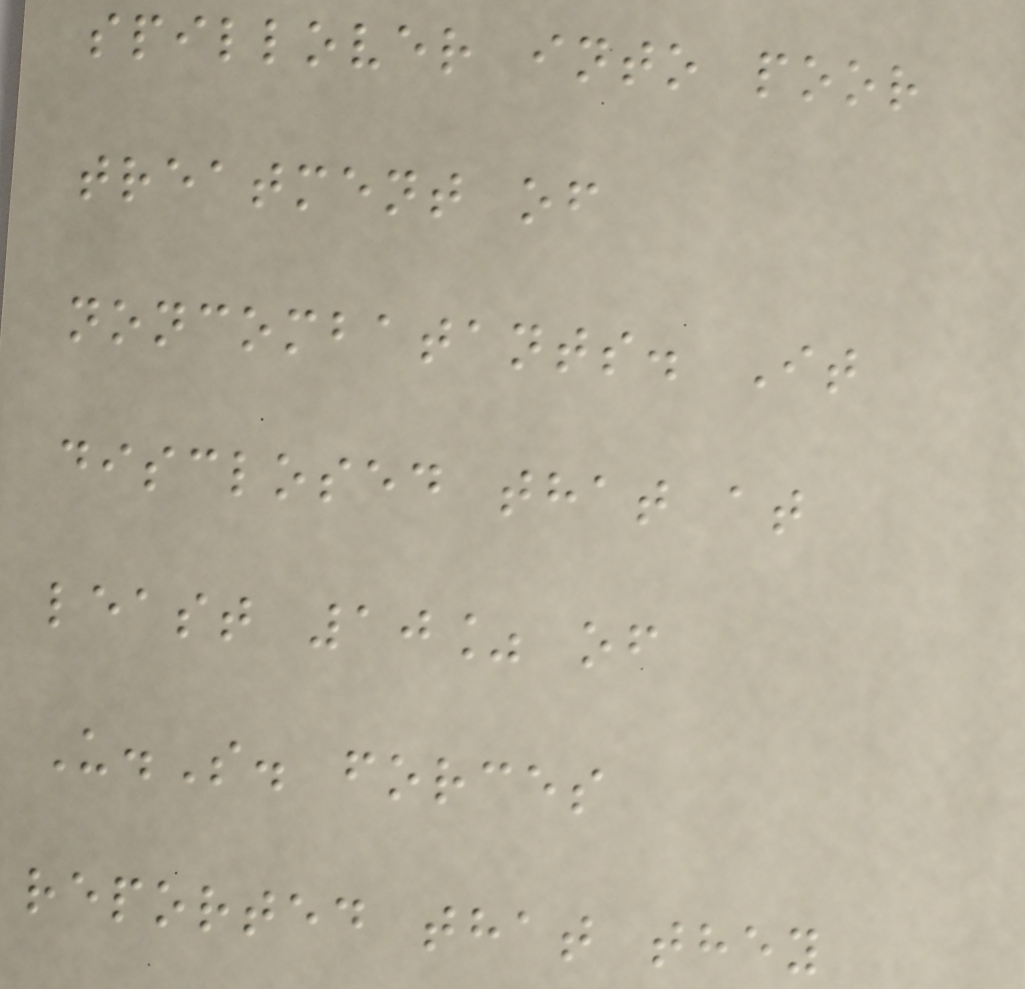spillover into poor
treatment of
noncombatants. It
disclosed that at
least 10% of
U.S. forces
reported that they
